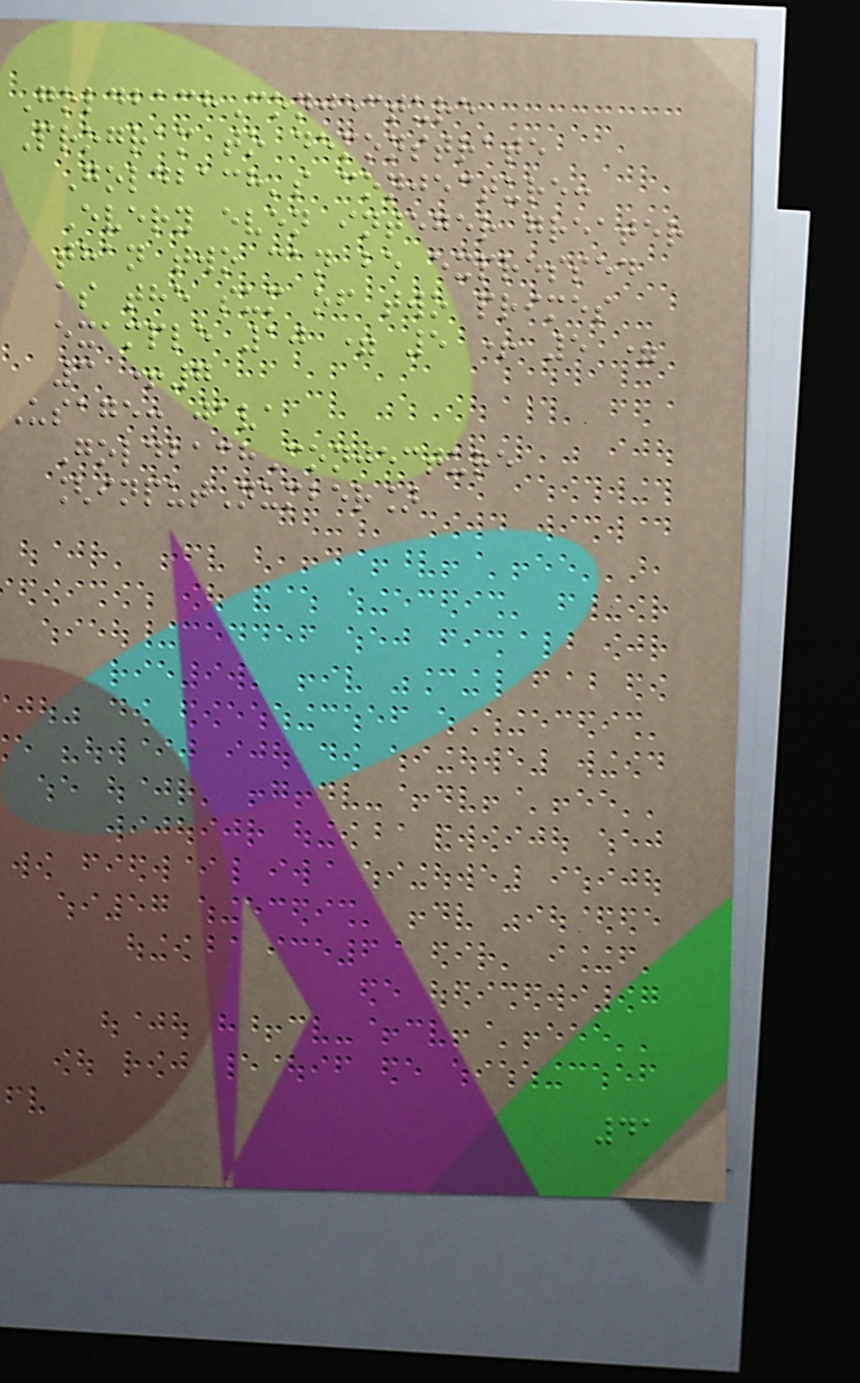GoldbachConjecture
Program to demonstrate
Goldbach's conjecture:
Every even integer greater
than two can be expressed
as the sum of two primes
example 10 = 5 + 5 =
3 +7
Usage: java
GoldbachConjecture
[inputNumber]
41
